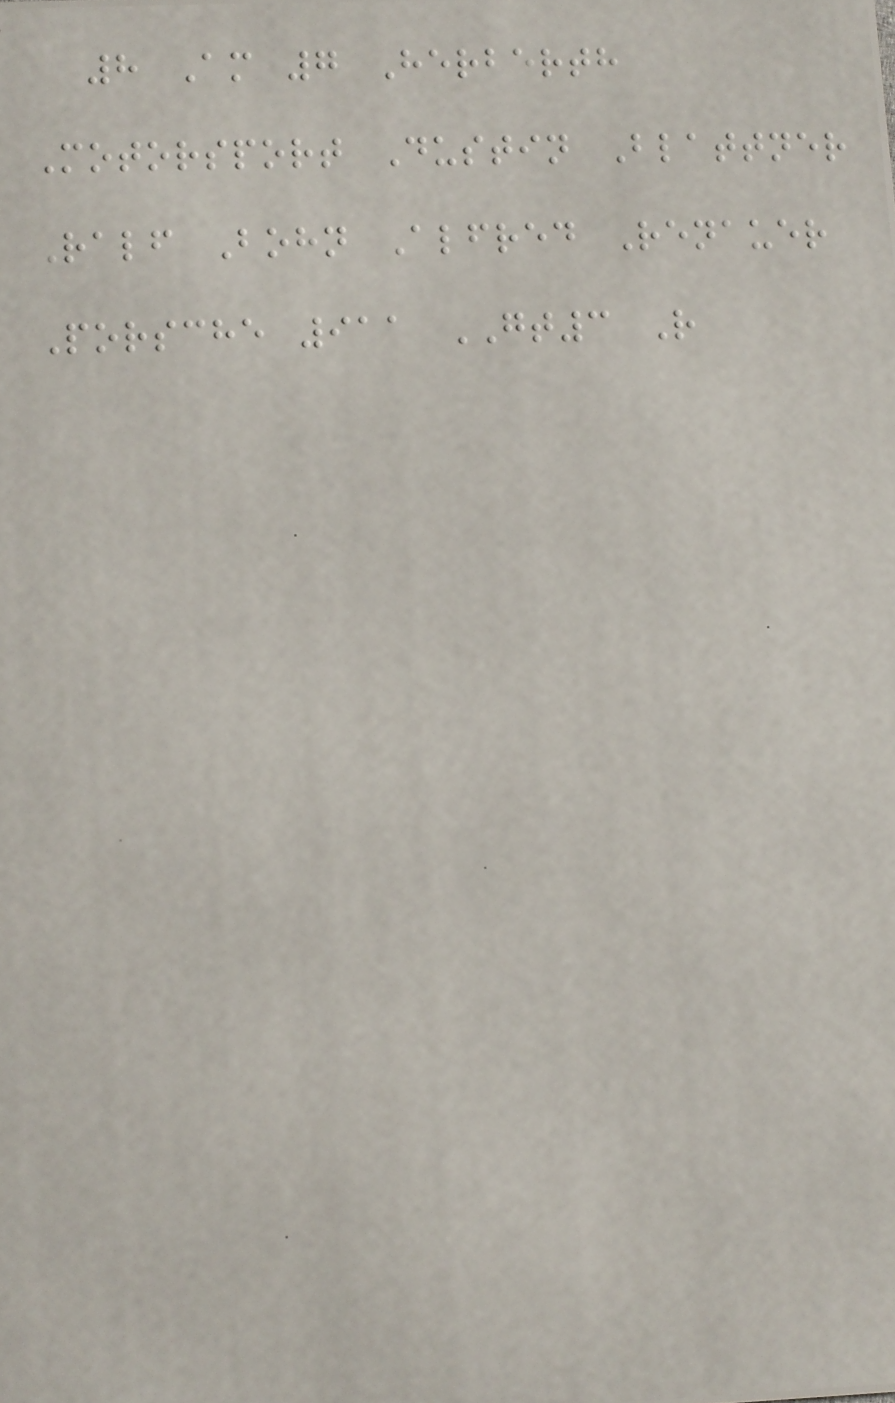8 Am 7 Herberth
Motorsport Dustin Blattner
Ralf Bohn Alfred Renauer
Porsche 911 GT3 R
